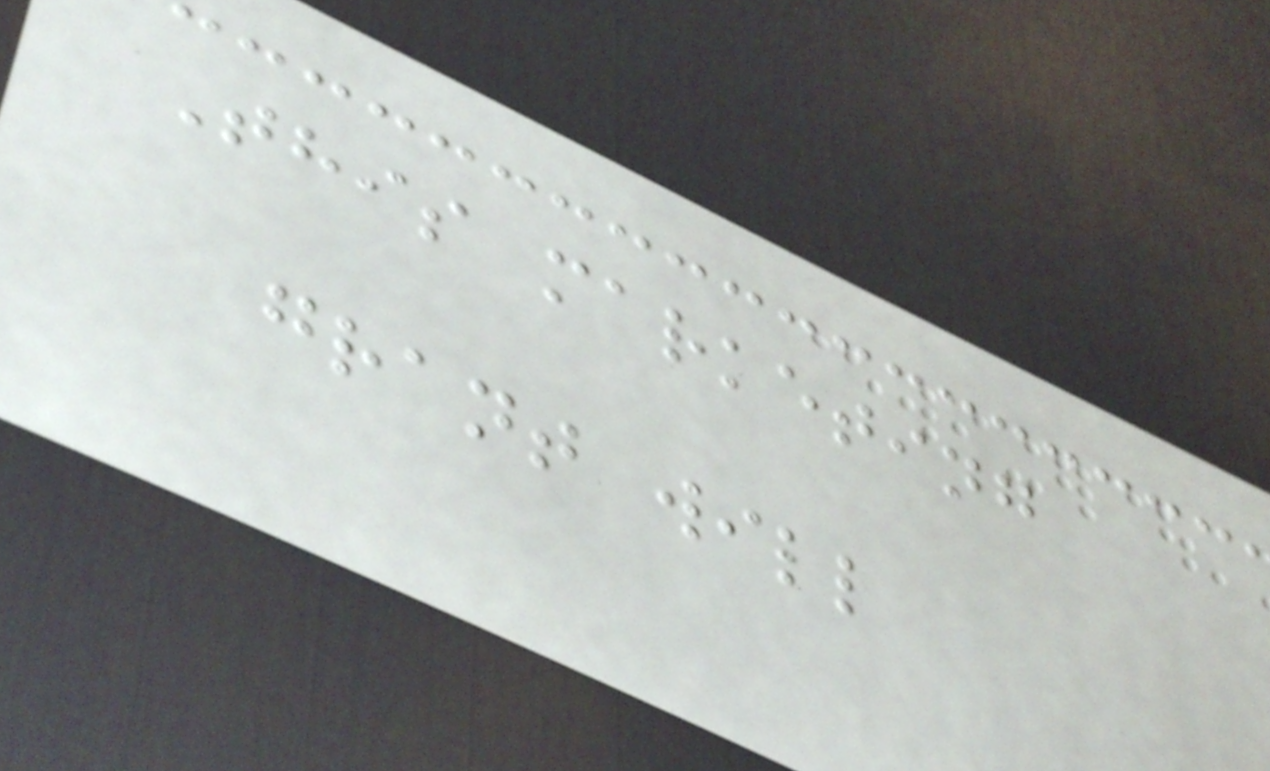This marketing
grant will
